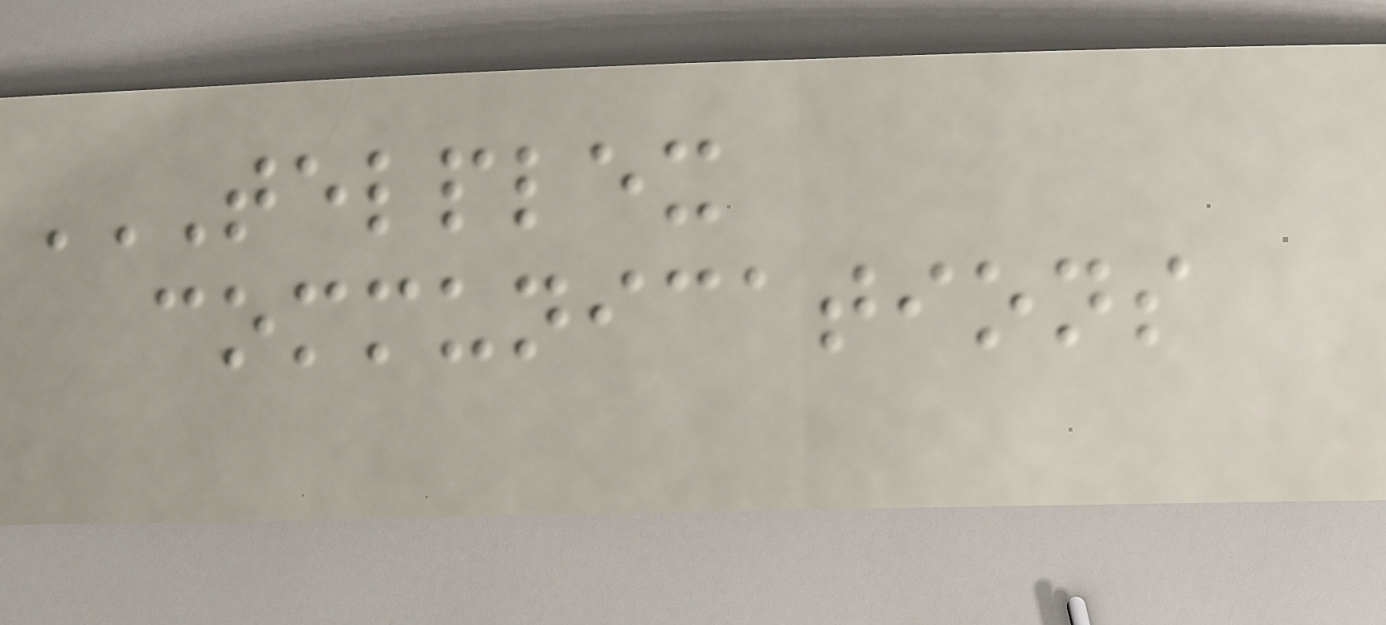TELPLEX
COMMUNICATIONS
